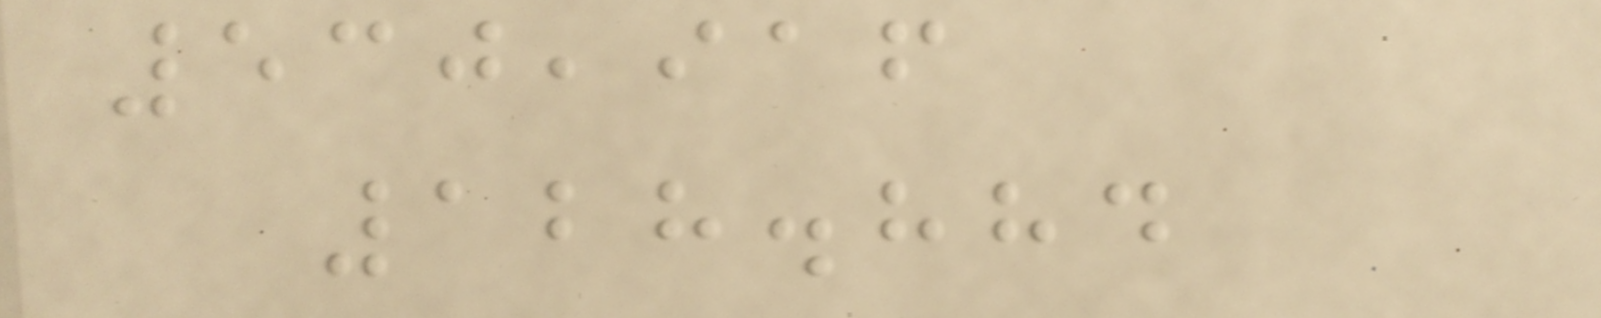530,916
128.884
